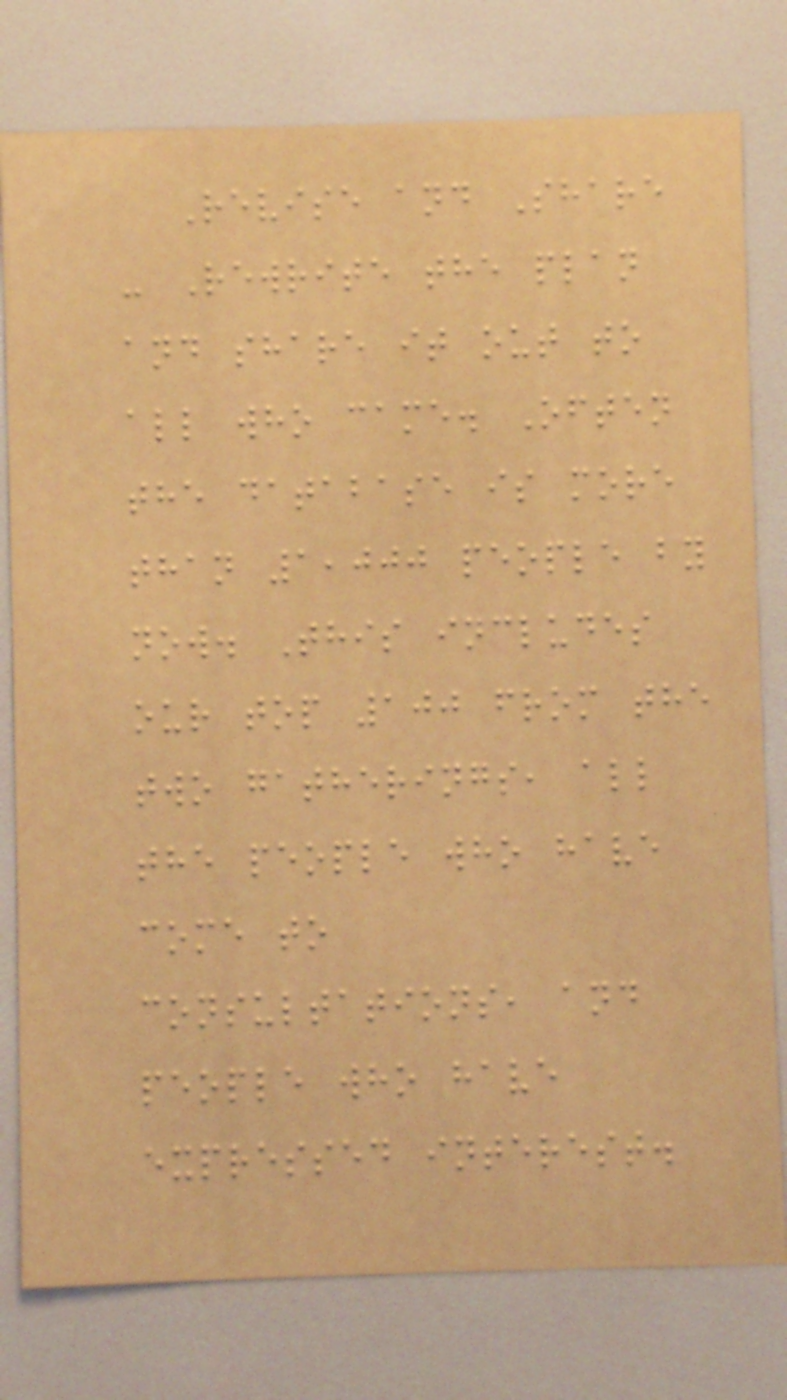Revise and Share
- Rewrite the plan
and share it out to
all who came. Often
the database is more
than 1,000 people by
now. This includes
our top 100 from the
two gatherings, all
the people who have
come to
consultations, and
people who have
expressed interest.
